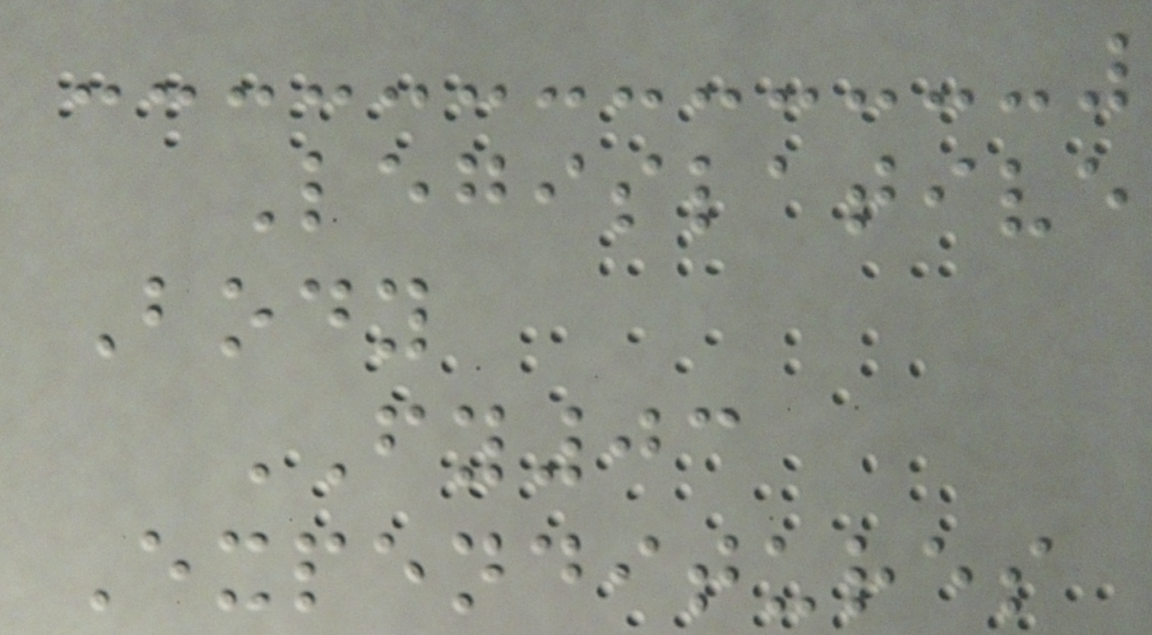Legislative
Body
FY03
Expenditures
